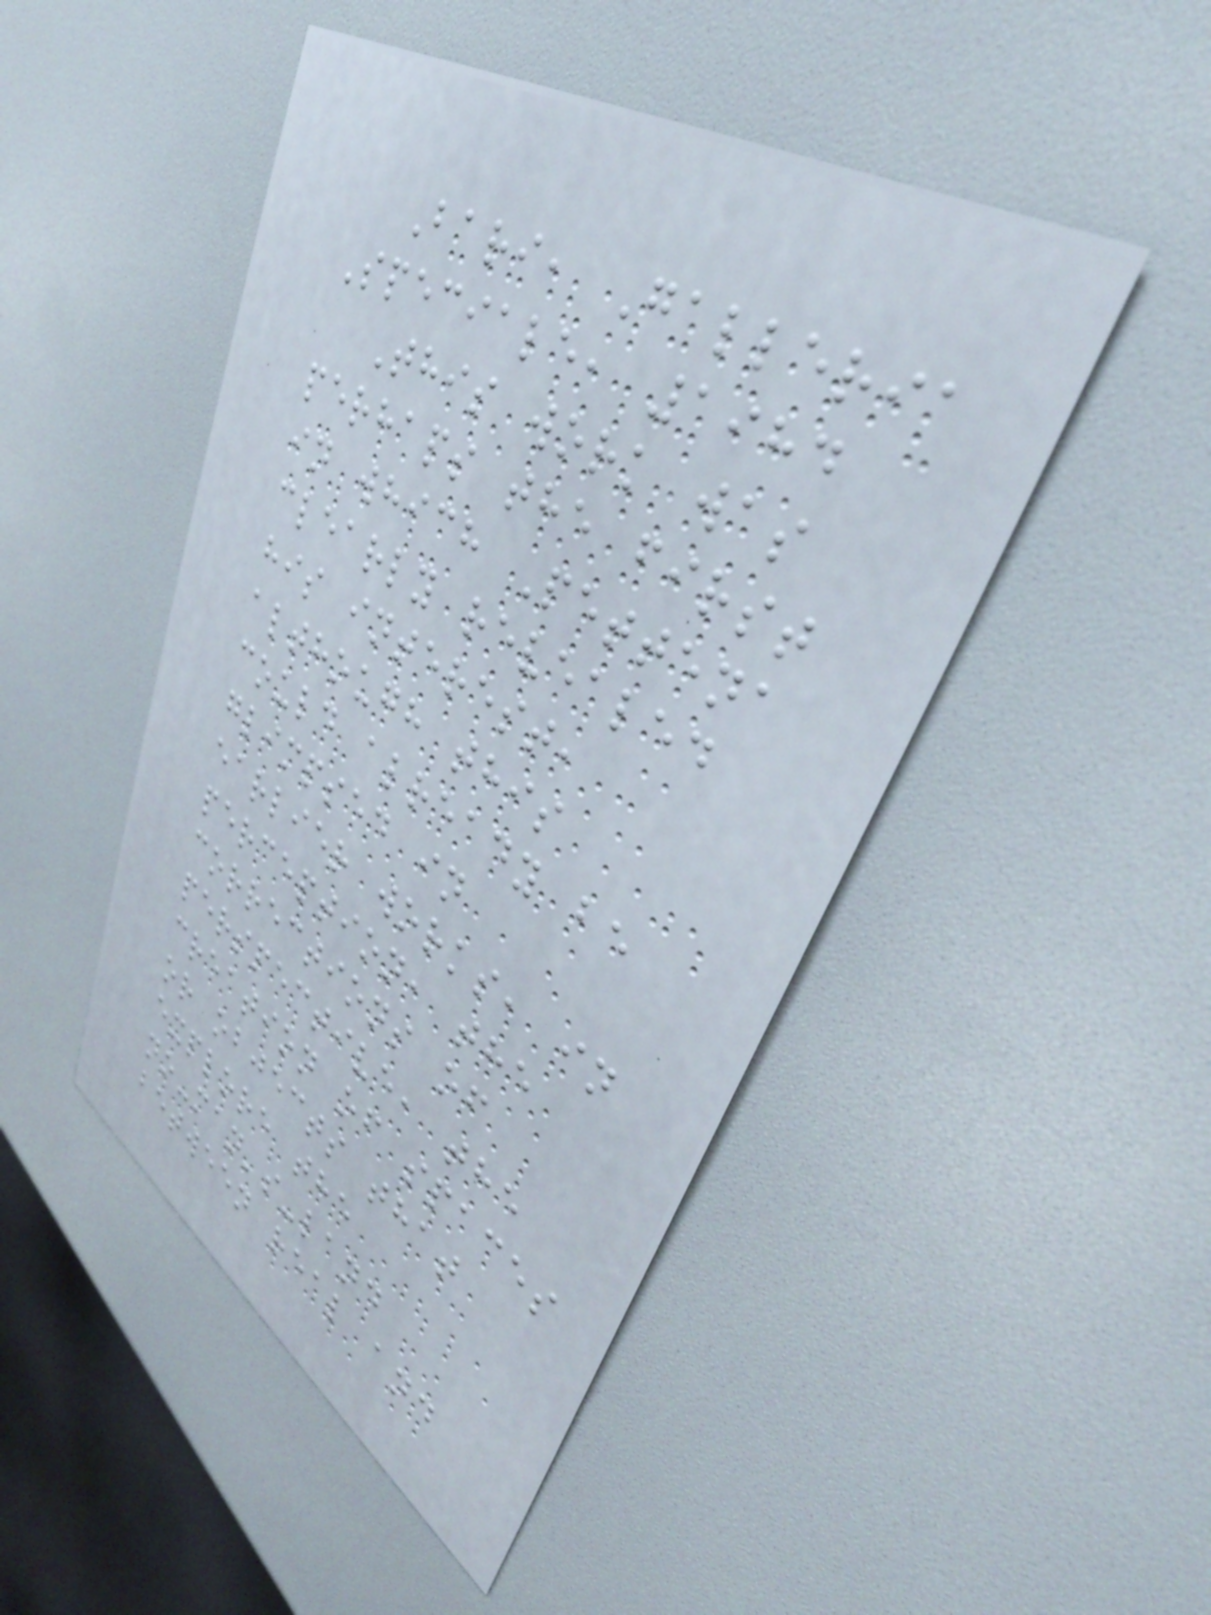Bari, Galleria
Speciale, 1984
This work was
perhaps the first
in which Pettena
clearly revealed
his interest,
although this
could already be
glimpsed in
earlier works, in
perception, the
corrections of
perspective, the
creation of spaces
or objects that
explore the
no-man's-land
between real and
